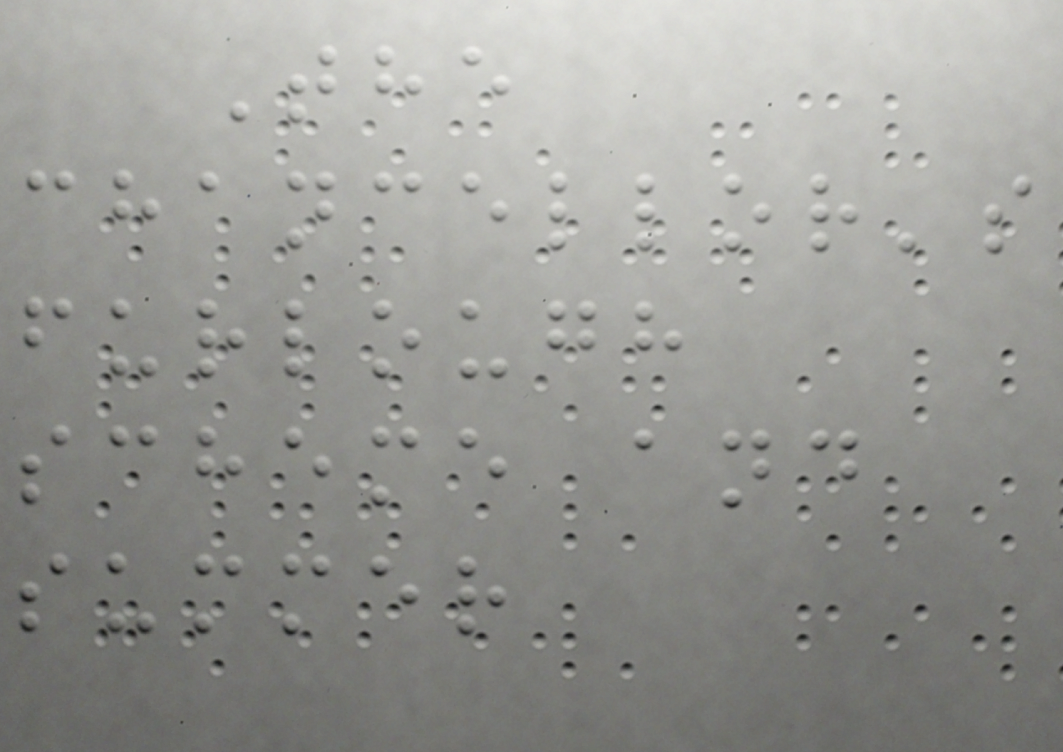The
chancellor's
furlough
scheme and
summer
